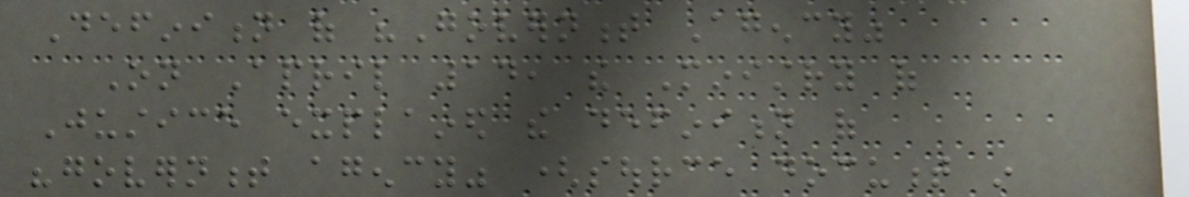Definition of "Government Agency"
On April 14, the Ministry of
Justice explained the definition of
"government agency" (source document in
